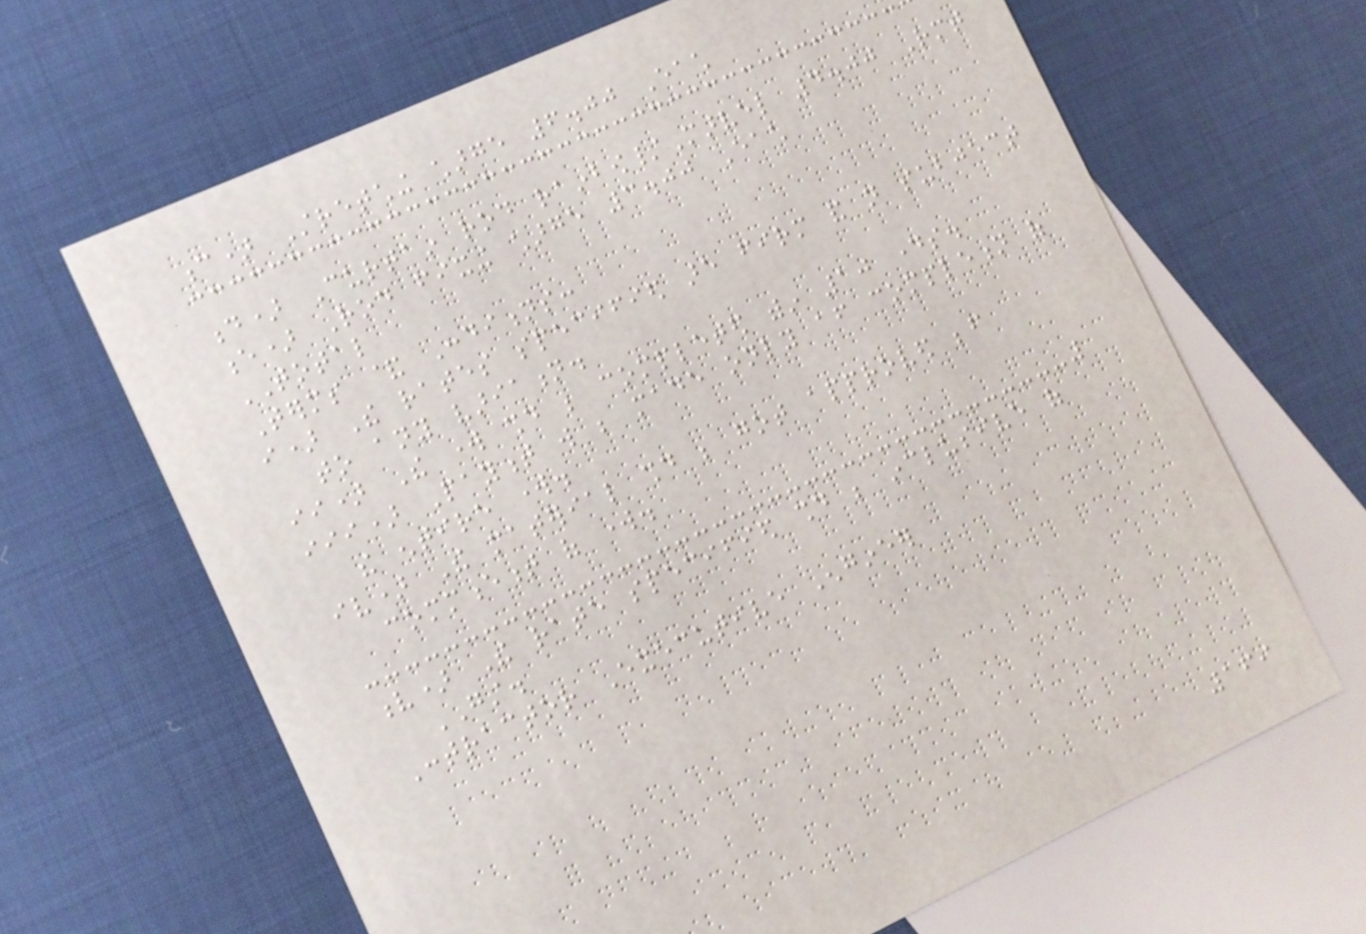c) Stretching charge 6.00 Each
d) Curtain rod rainbow/Marvel 4.00 Rmt
e) Rod fixing charge 3.00 Each
TOTAL
Terms & Conditions:
i) The rates specified are firm and not subject
to any variation.
ii) The work should be completed within 10 days.
iii) Payment will be made only after completion of
the entire work.
iv) The material should be got approved before
commencement of work.
v) The rate specified should be inclusive of
GST.
Contractor Executive Engineer
169
